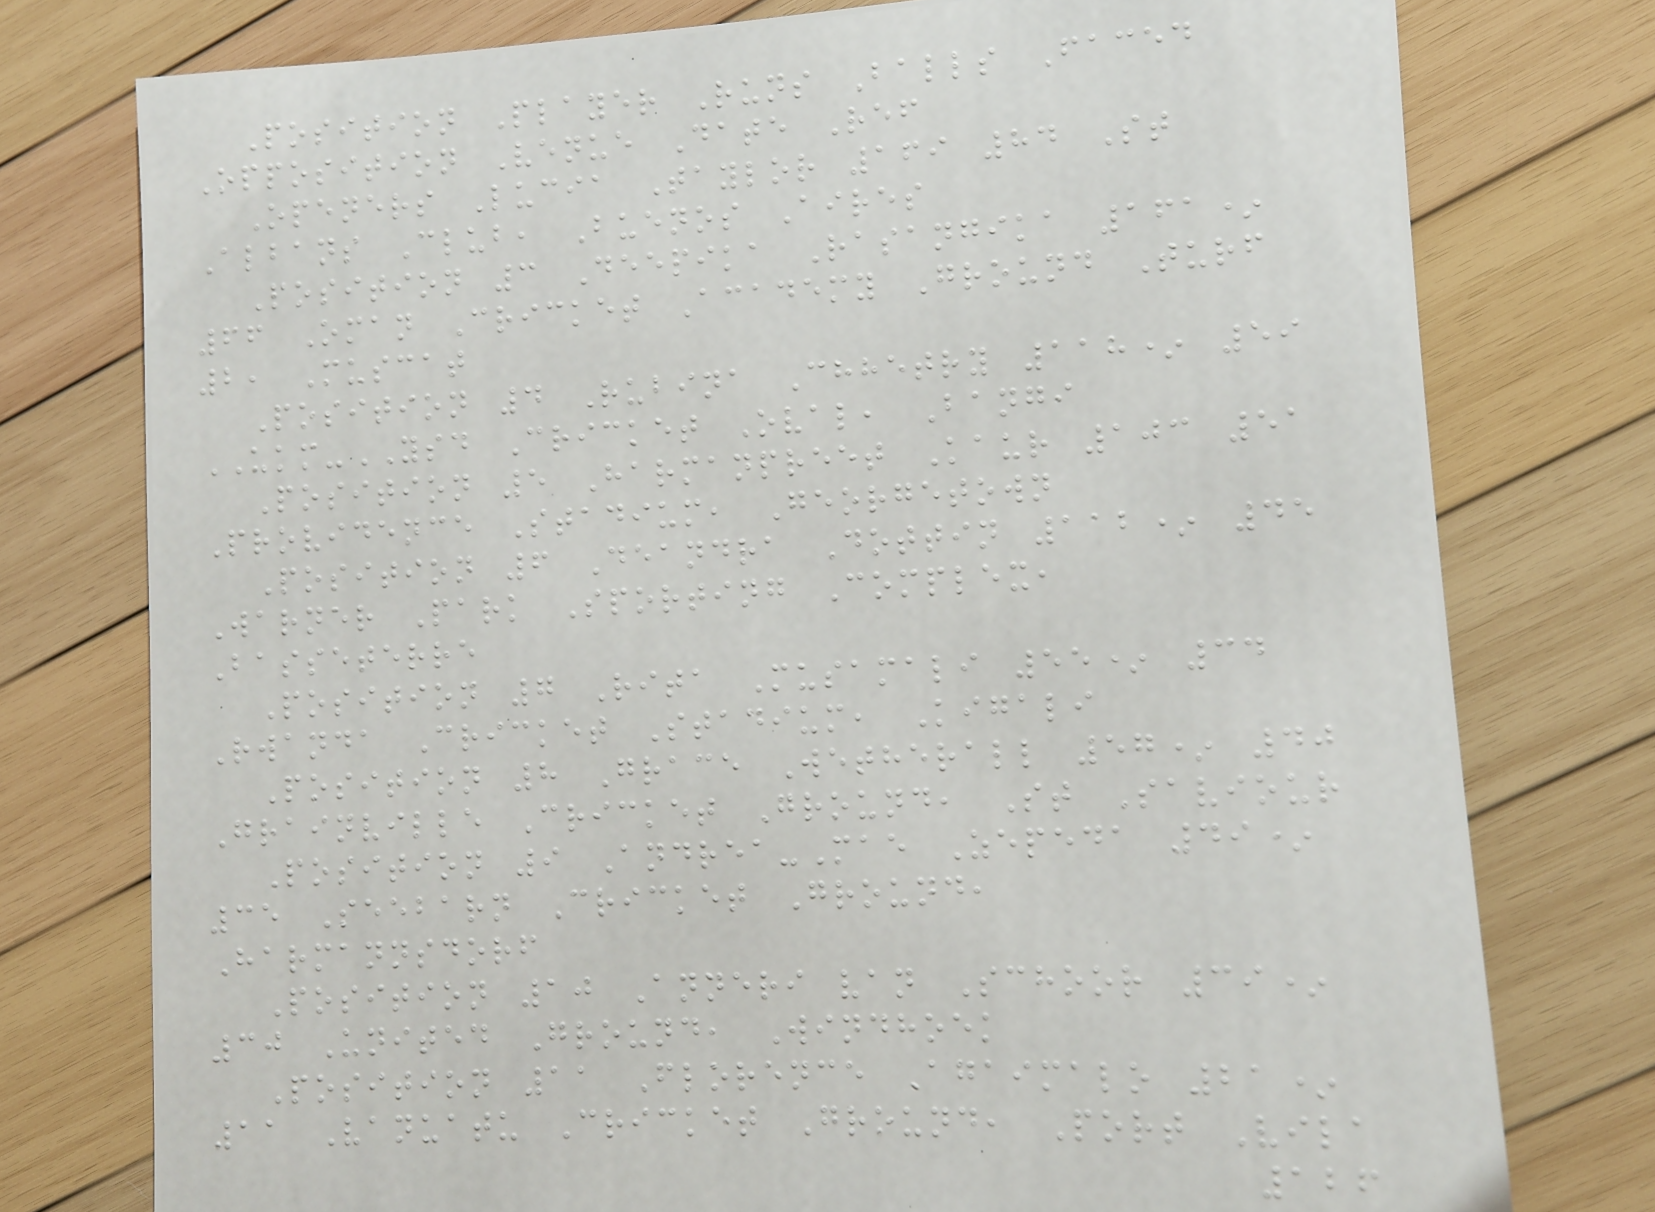Position Player Runs Balls Faced
Opposition Venue Date Ref
Openers Lucia Taylor 169 84 St
Albans Club, Buenos Aires
Position 3 Deepika Rasangika 161*
66 Oman Cricket Academy Ground Turf
2, Muscat
Position 4 Rubina Chhetry 118* 59
UKM-YSD Cricket Oval, Bangi
Position 5 Harmanpreet Kaur 103 51
Providence Stadium, Georgetown
Position 6 Deandra Dottin 112* 45
Warner Park Sporting Complex,
Basseterre
Position 7 Rita Musamali 55* 34
Rwanda Cricket Stadium, Kigali
Position 8 Grace Wetherall 57* 40
Grainville Cricket Ground, St Saviour
Position 9 Andrea-Mae Zepeda 49*
35 Seebarn Cricket Ground,
Harmannsdorf
Position 10 Anneri van Schoor 39*
30 United Ground, Windhoek
Position 11 Florence Agaimalo 21*
11 Vanuatu Cricket Ground, Port Vila
126
